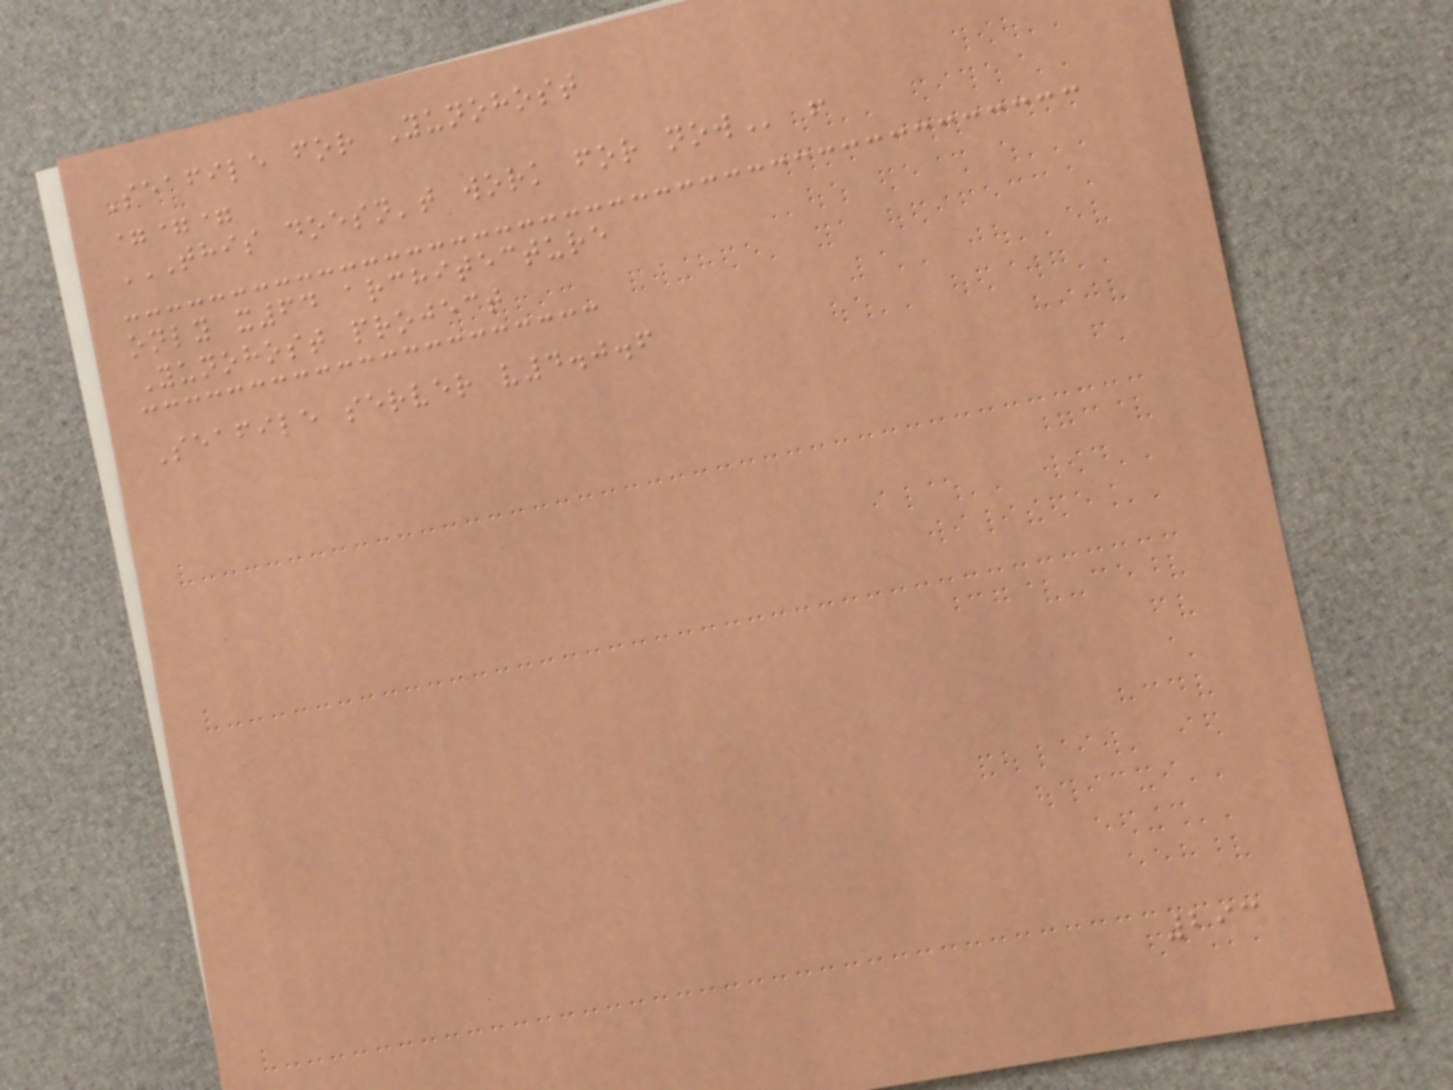Seafile for Yunohost
===
THIS DOESN'T WORK FOR NOW !
only x64 architecture
Yunohost project
Seafile server v4.0.6
293
